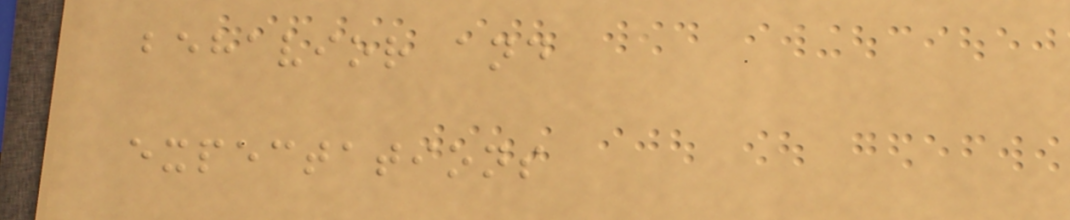behavior and
expectations
